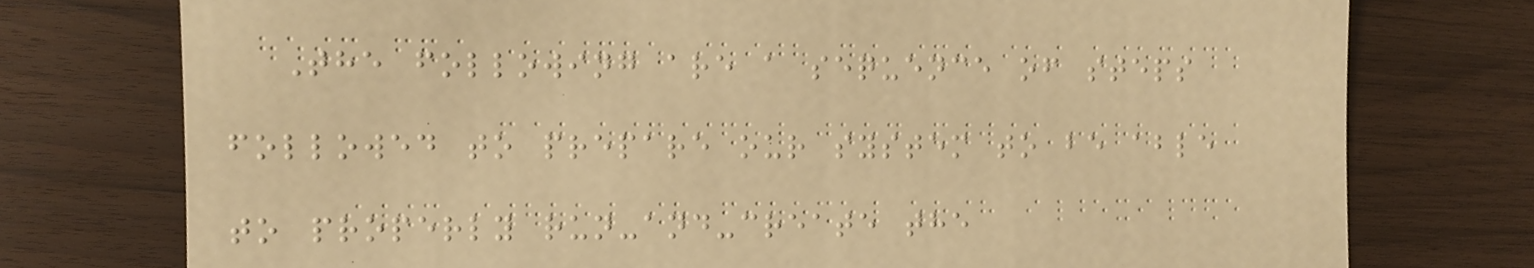The following are a sequence of steps
followed to prepare our system to be able
to properly run-and-create the
